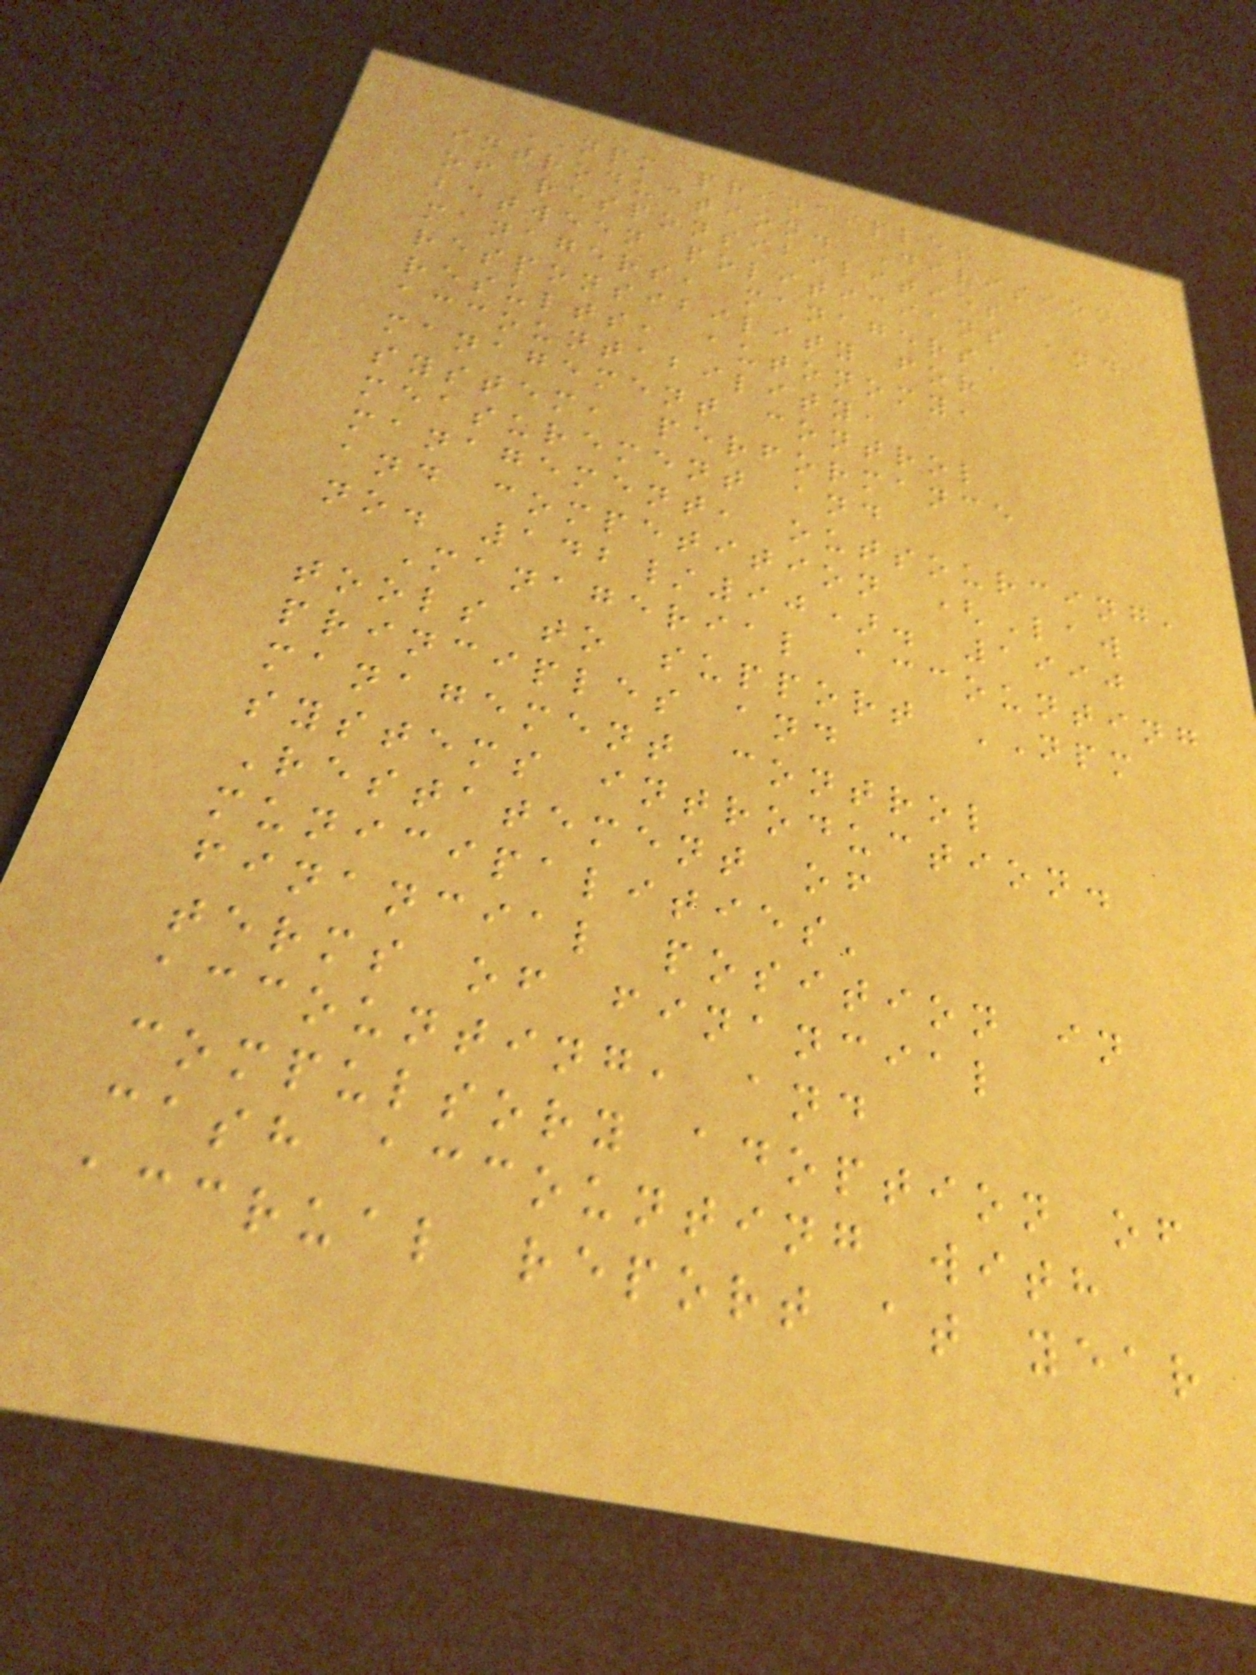NPM principles
introduction. Division
of responsibilities
between politicians and
managers, managers'
responsibility for
results, autonomy,
accountability,
management control
system, performance
measurement and
management, outsourcing,
and competition (Law
no. 142/90). 1990
Managerial accounting
tools to support NPM
principles and
management control
systems introduction.
Restatement of
municipalities'
financial position in
terms of financial
accounting, and
compulsory adoption of
cash accounting with
accrual report at year
